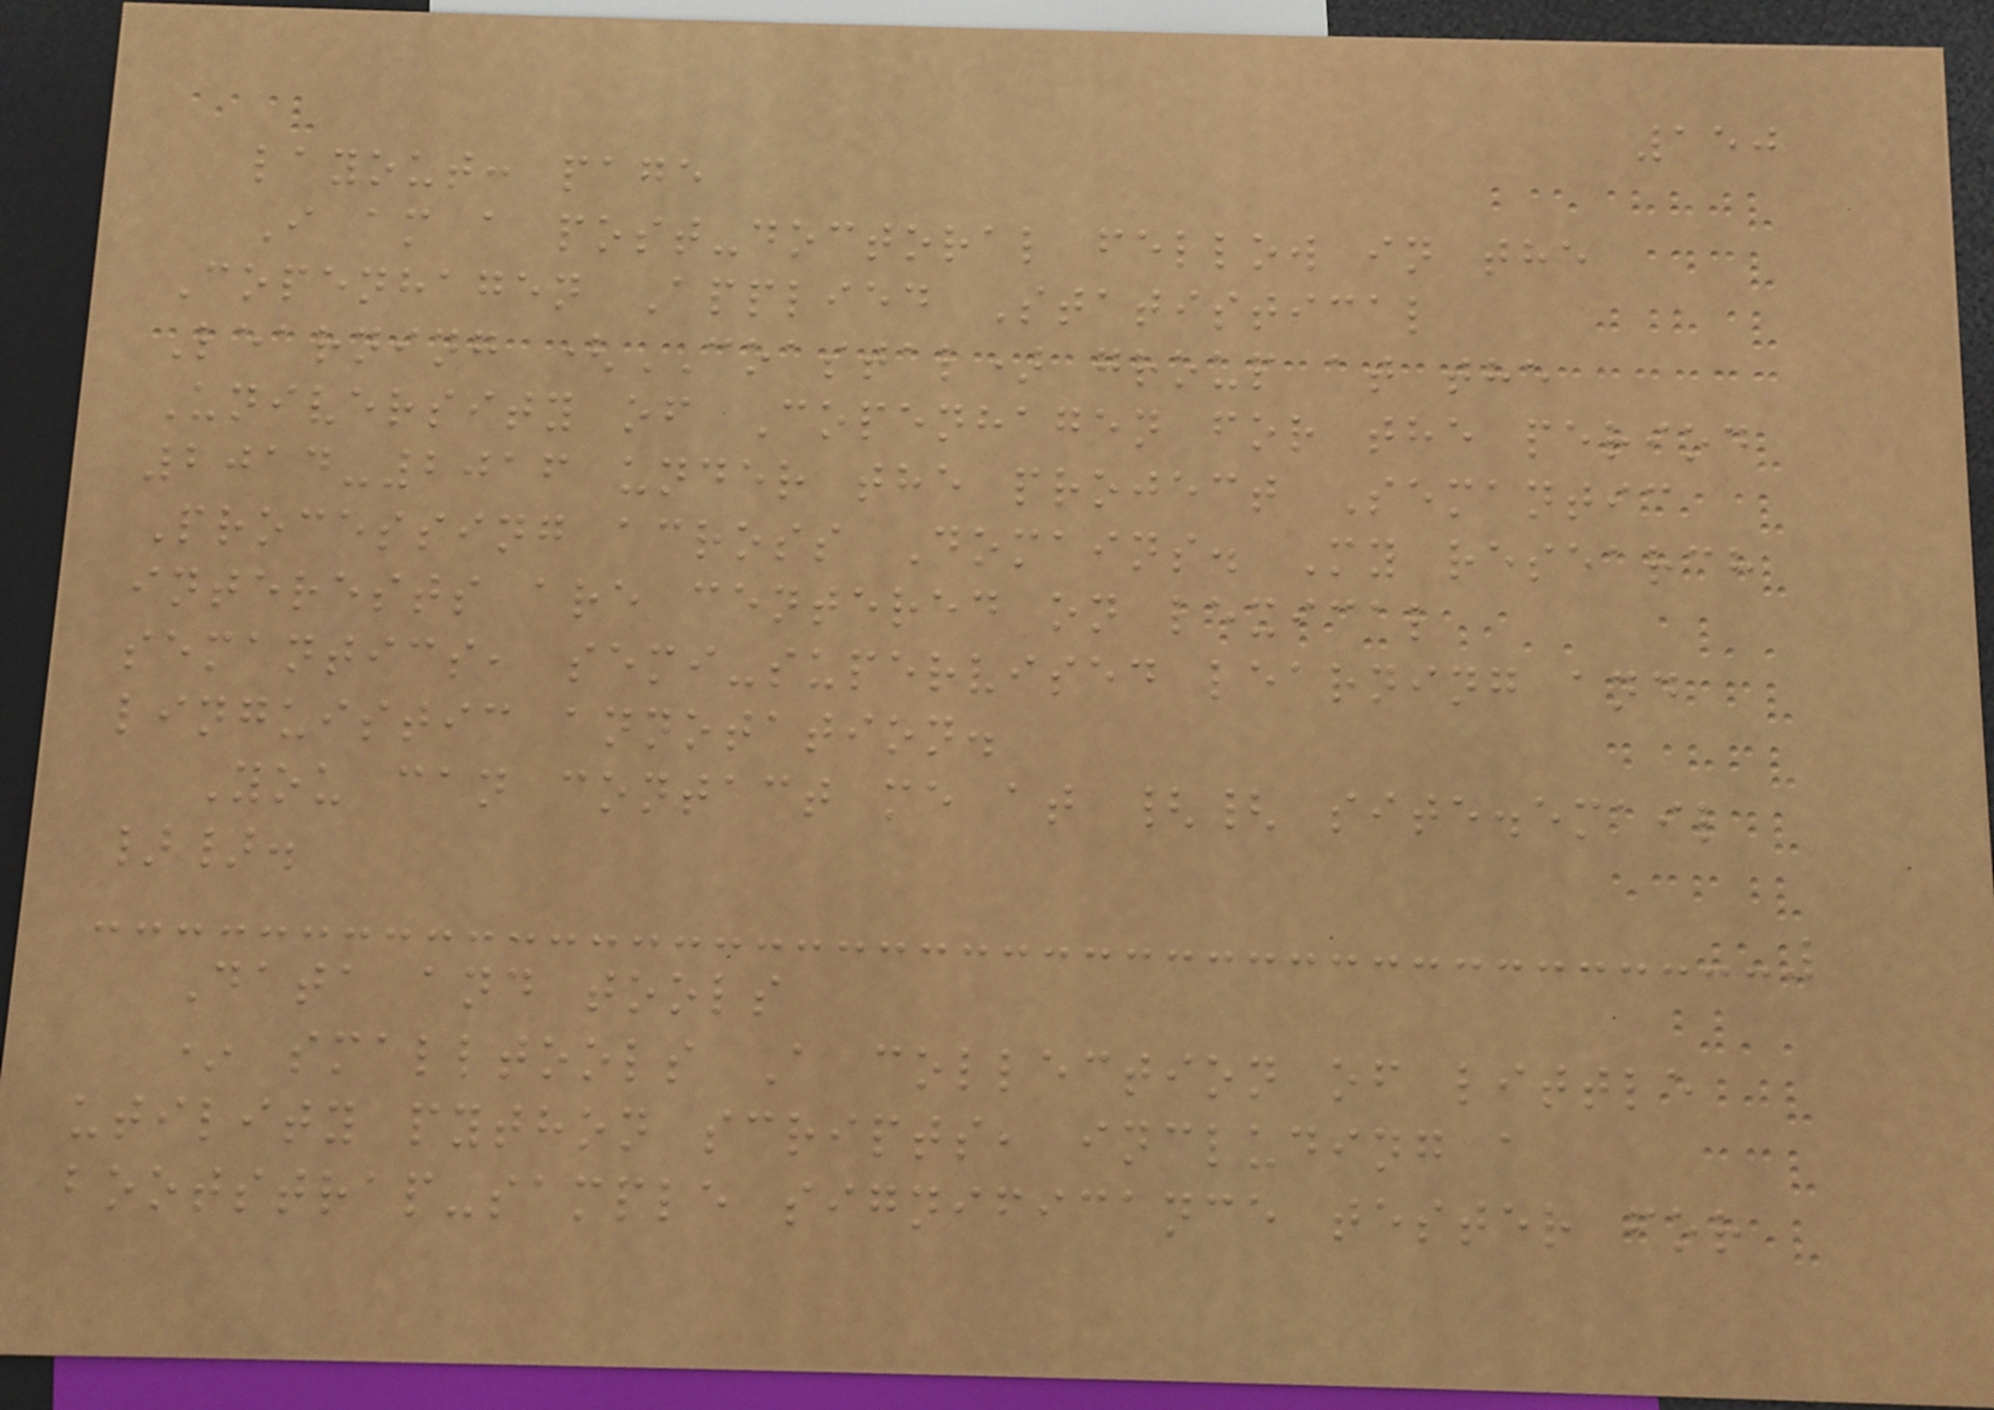150
layout: page
I am a post-doctoral fellow in the
Copenhagen Applied Statistical
Learning (COASTAL) group at the
University of Copenhagen for the period
2014-2016 under the project Semantic
Processing across Domains. My research
interests are centered on lexical
semantics, semi-supervised learning and
linguistic annotation.
You can contact me at {{ site.email
}}.
Data and tools
* smalltools A collection of little
utility python scripts, including a
bootstrap-sample significance tester for
